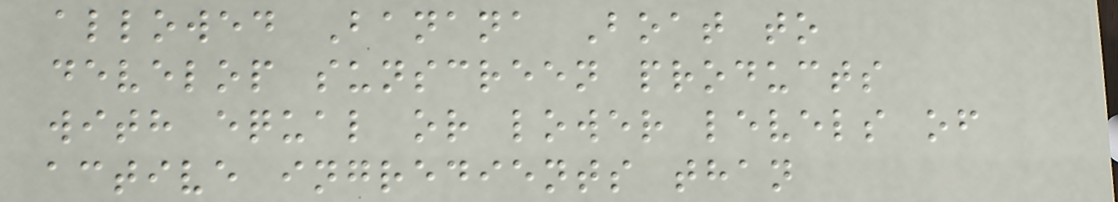allowed Banana Boat to
develop sunscreen products
with equal or lower levels of
active ingredients than
